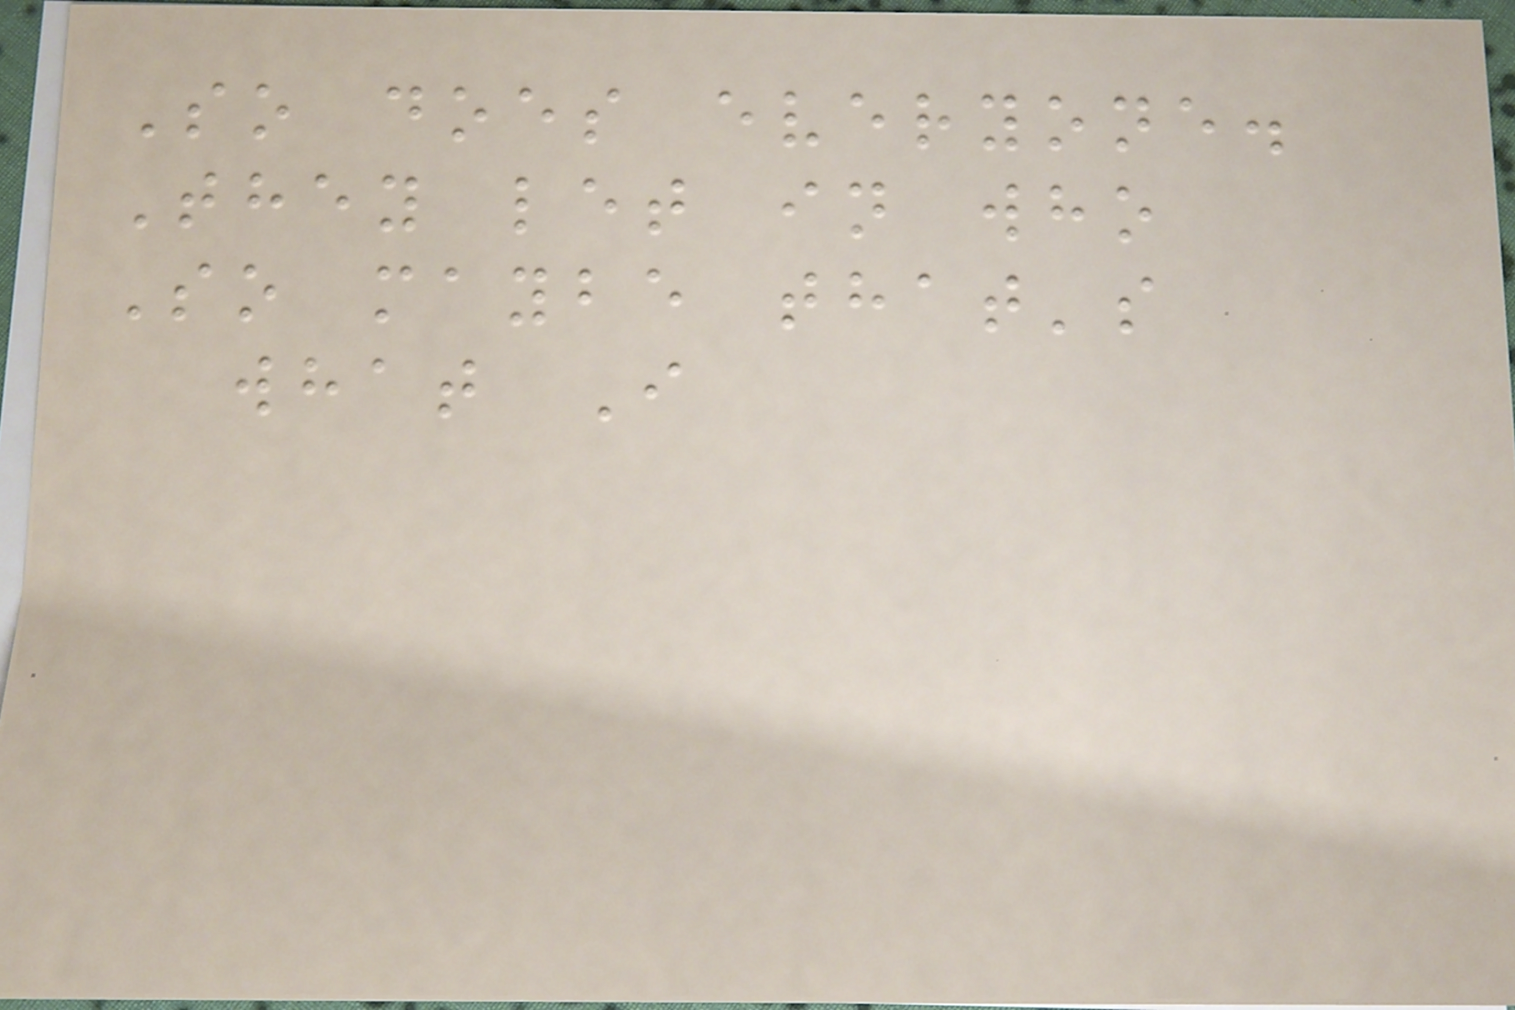So does everyone.
They let in who
So maybe that's
what I
